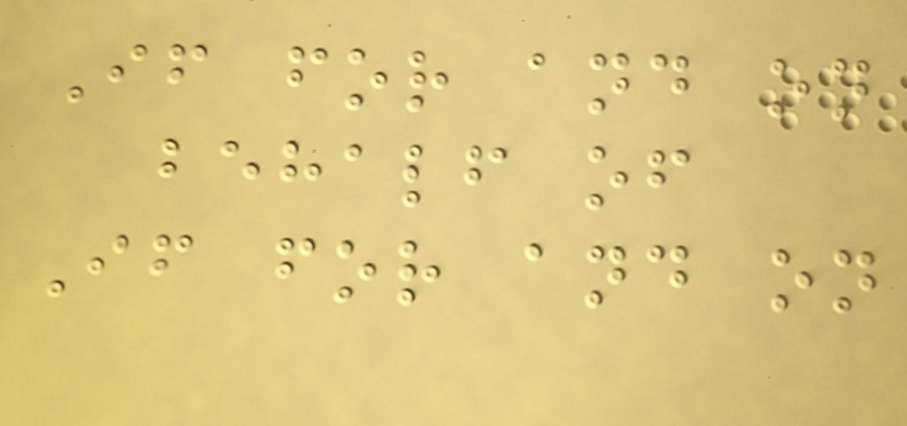If for and on
behalf of
If for and on
